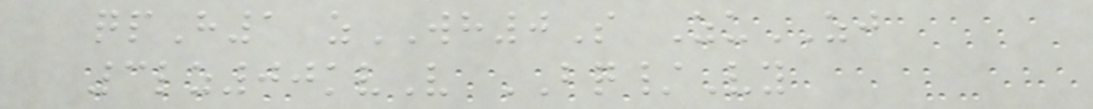qpH1 zWH0S ZuZJ
3lz00kvV BQ/Vy
